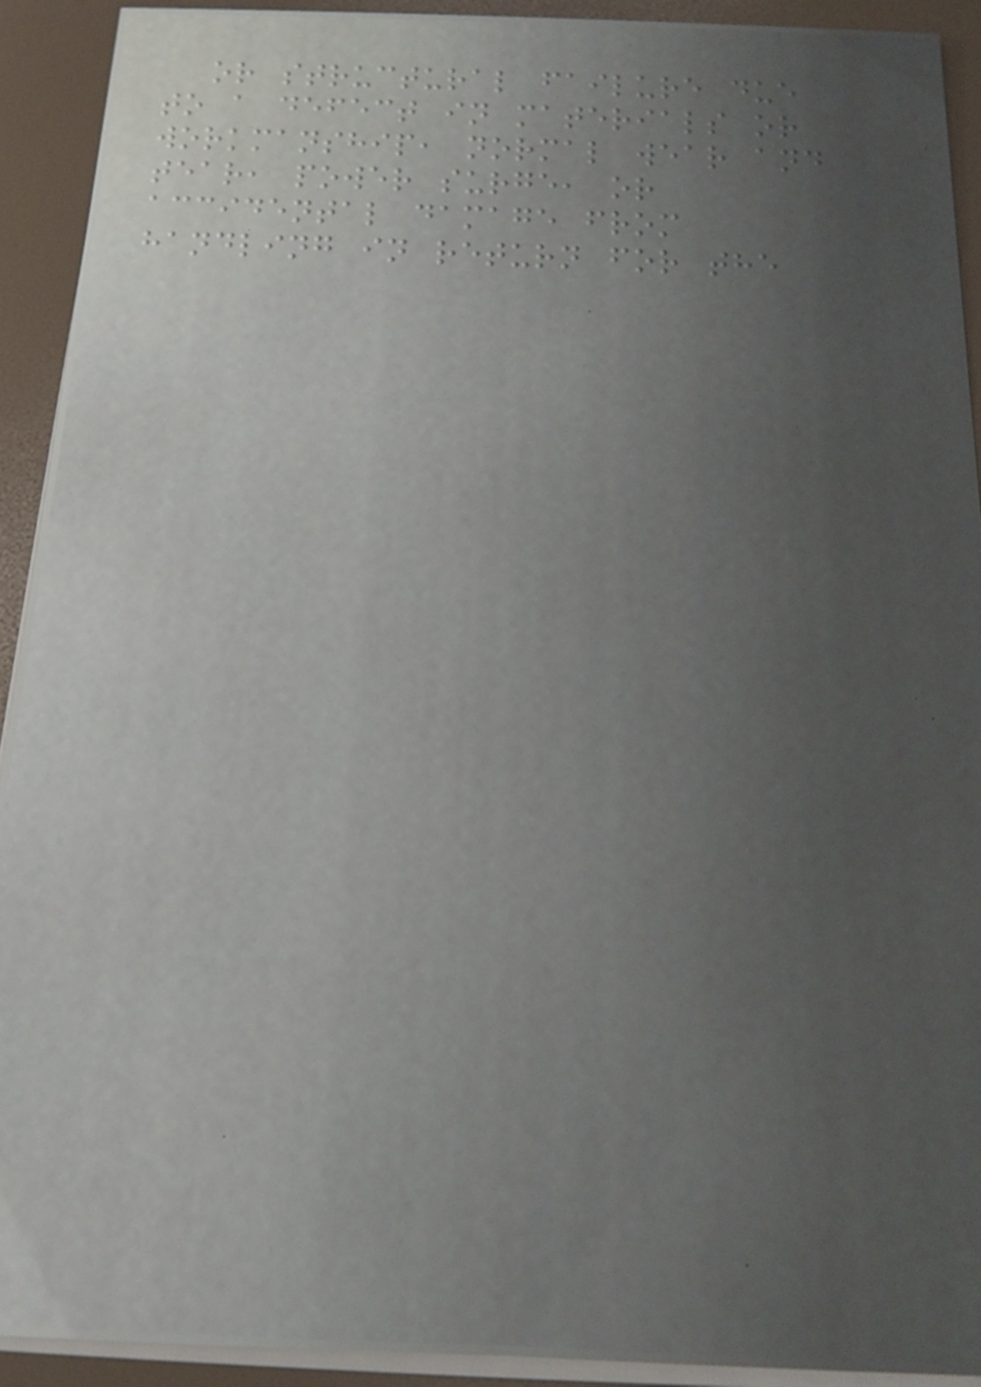or structural failure due
to a defect in materials or
workmanship, normal wear and
tear, power surge, or
accidental damage from
handling in return for the
